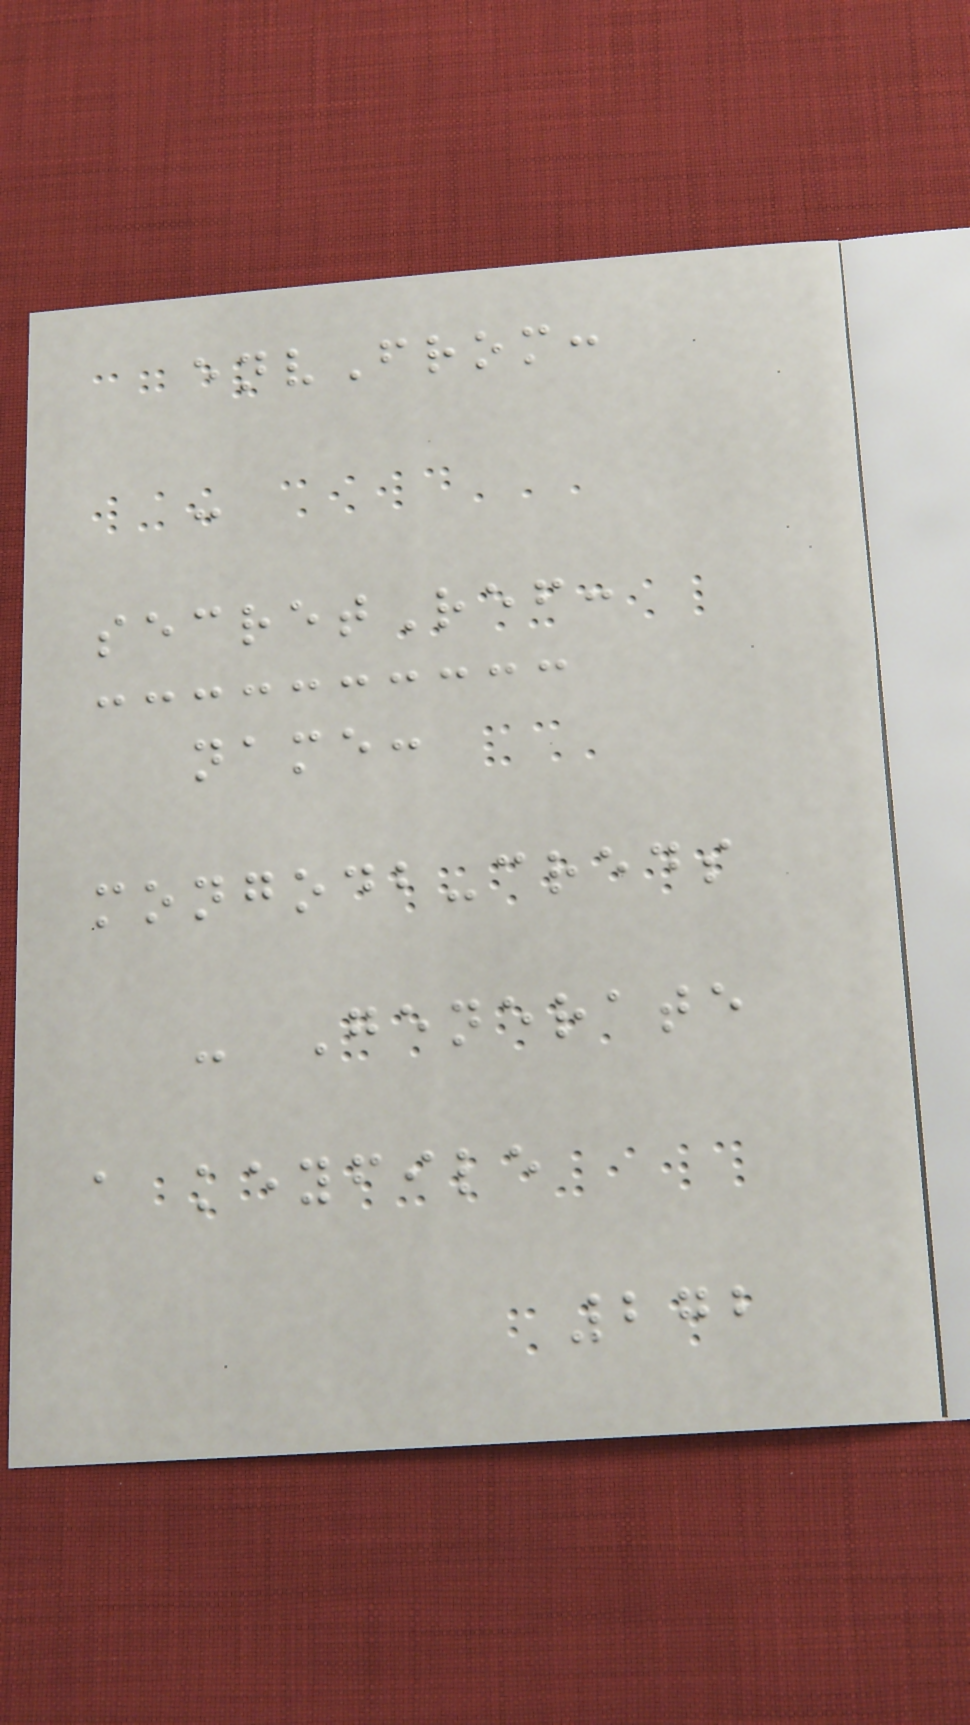envFrom:
-
secretRef:
name:
mongodb-creds
- Generate
a keyfile
272
